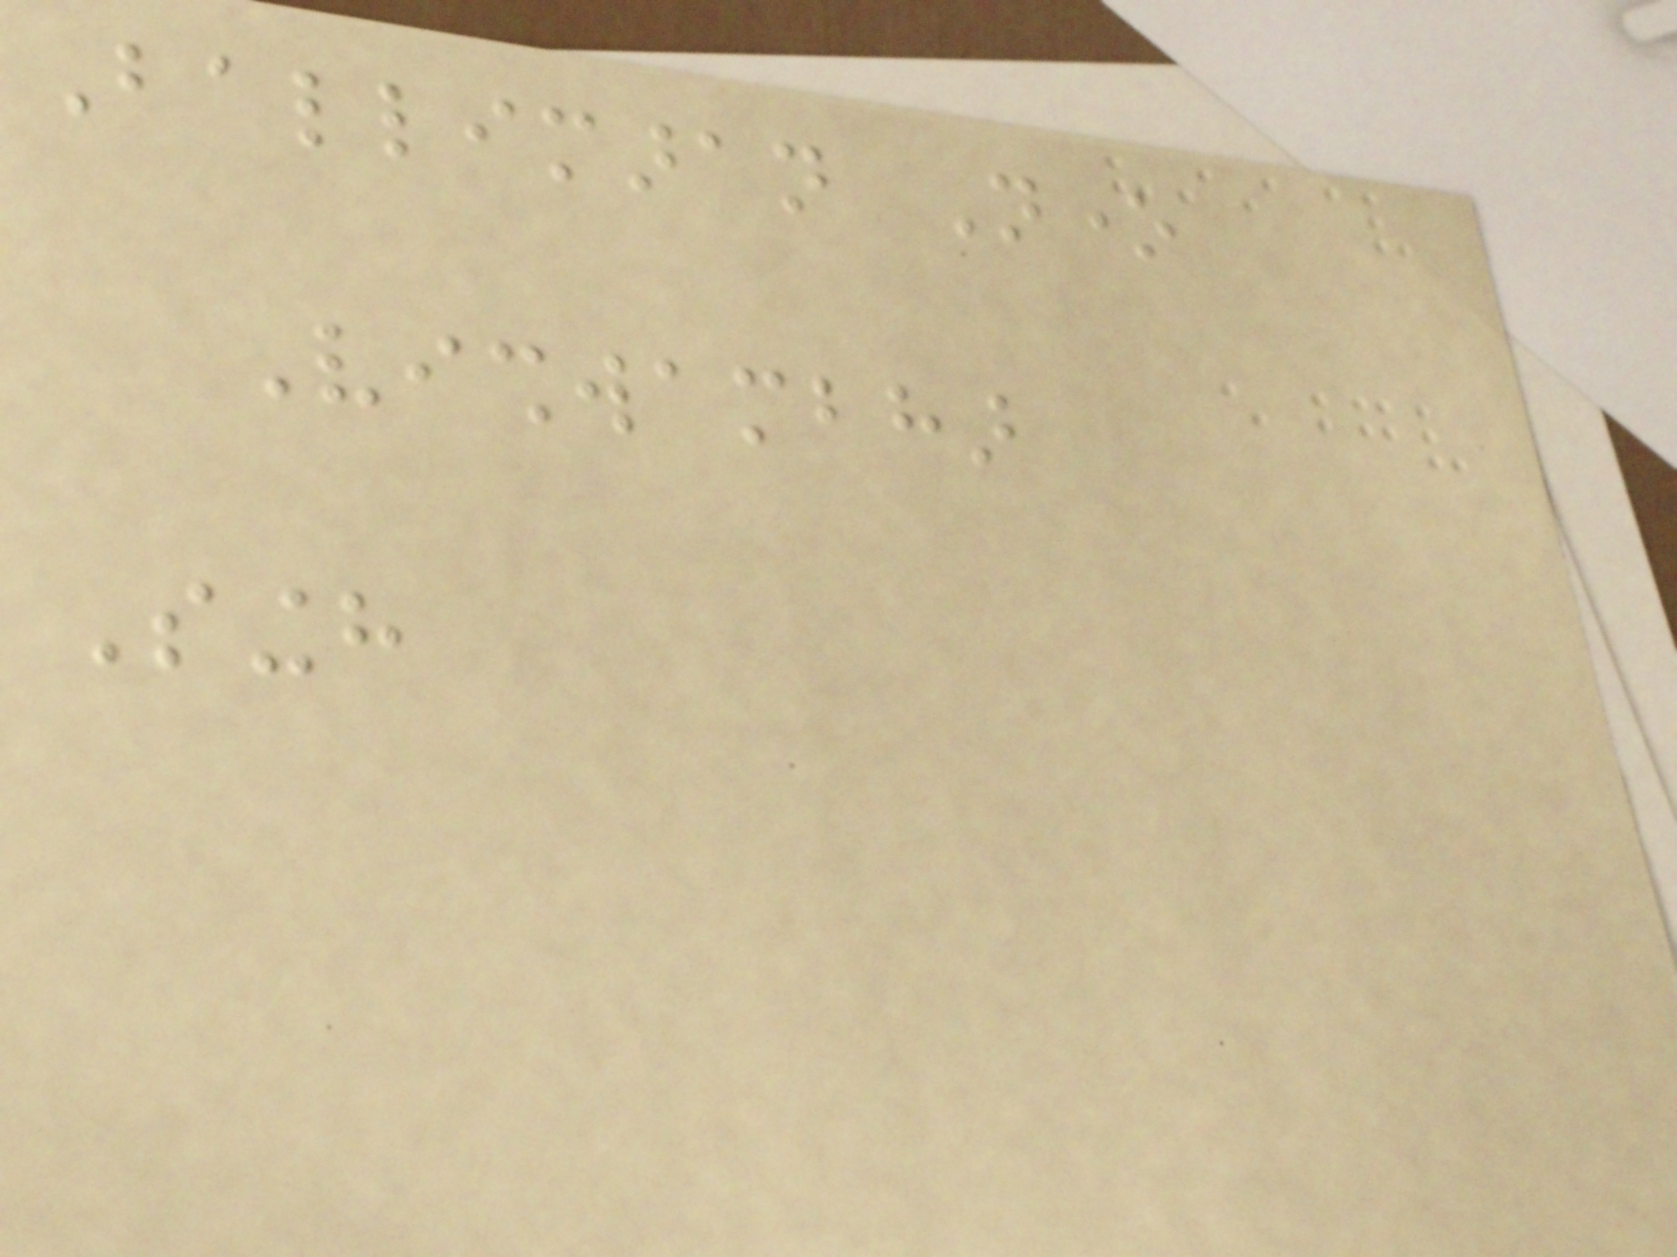Ballimaran None
Vishwambhar
Singh
